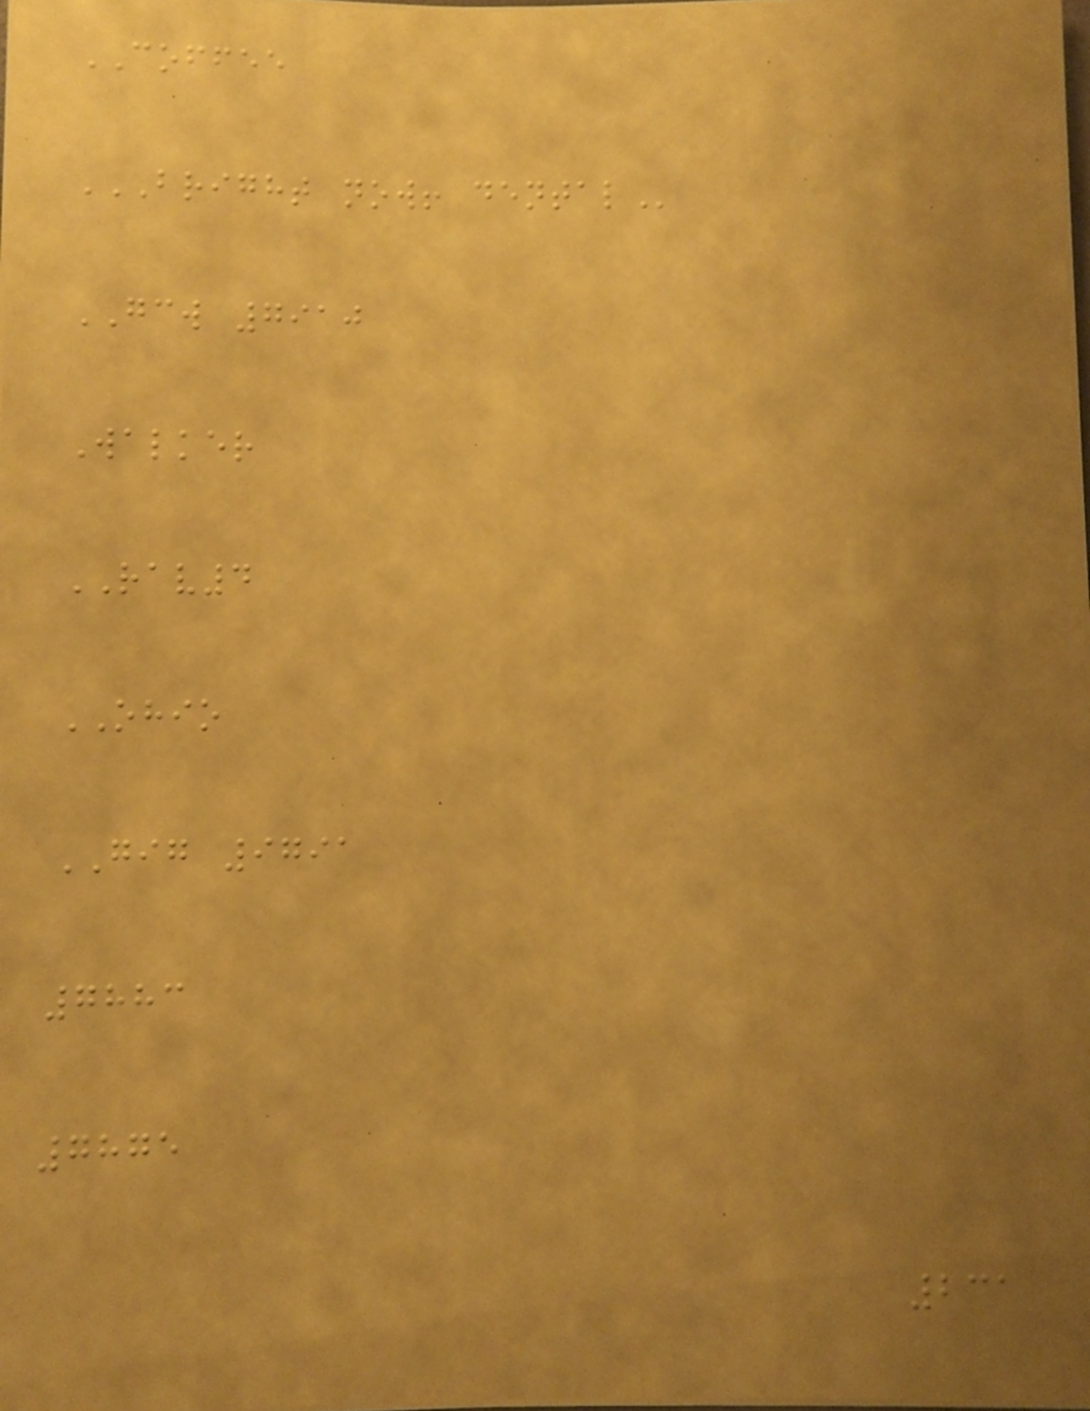COFFEE
BRIGHT NOW! DENTAL
GCW 7910
Walker
RAV4
OHIO
GIG 9791
7883
7875
231
